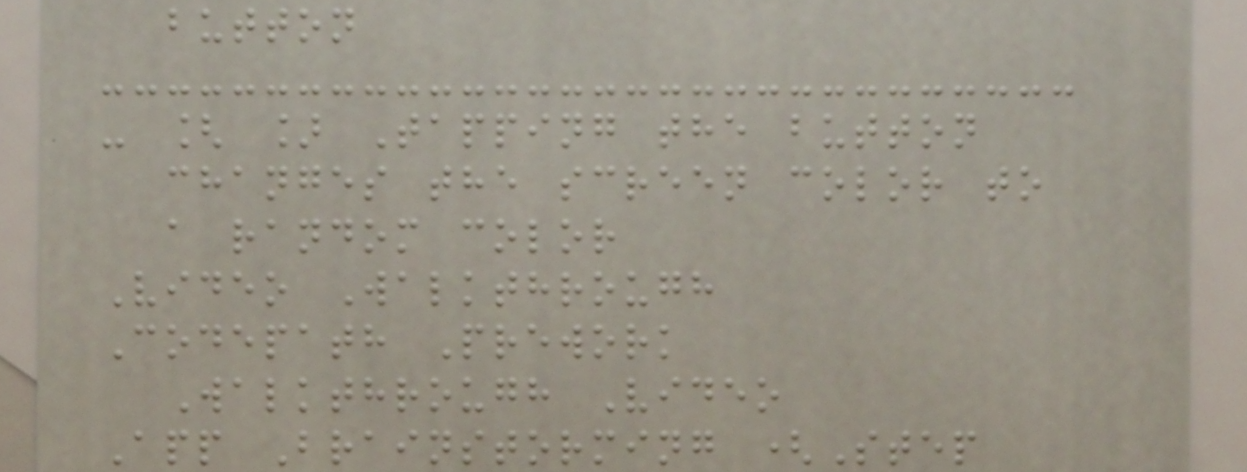button
- [ ] Tapping the button
changes the screen color to
a random color
Video Walkthrough
Codepath Prework
Walkthrough Video
App Brainstorming (Step
